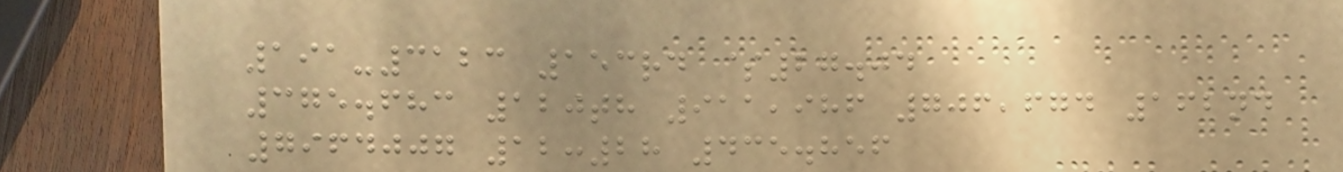191-3123 153rd $27.04
375.683 120th 911,986 706,674 162nd
7964007 12:28 435.856
